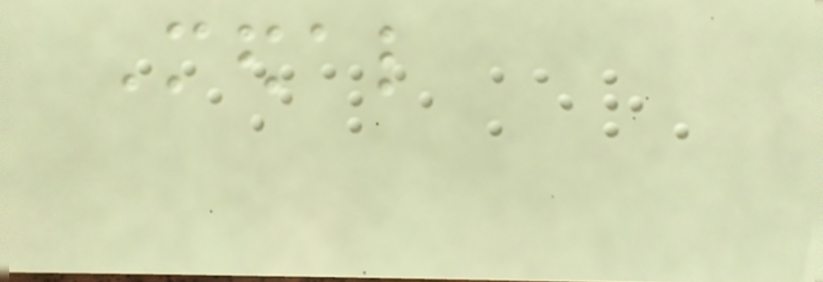Medal
